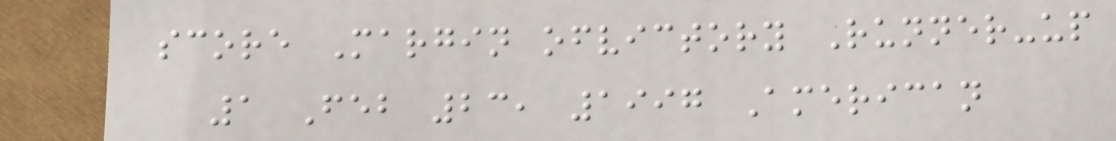score Margin ofvictory Runner-up
1 Feb 23, 1997 American
